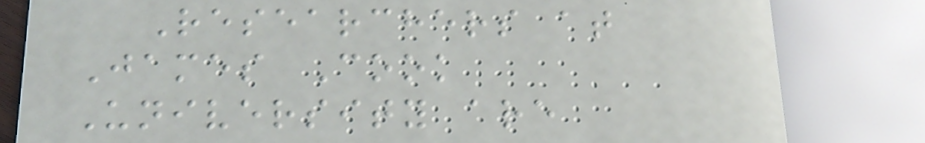Researchers at
James Cook
University are
